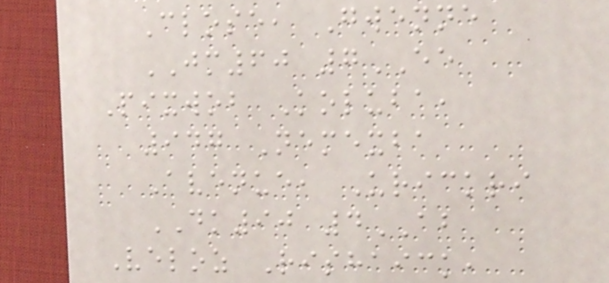Close, Gwenne
JM60 7EE
Pixwob Koluba,
947 Nemexba
Avenue, Urickri
DK90 4AB
Veloz Rishaick,
